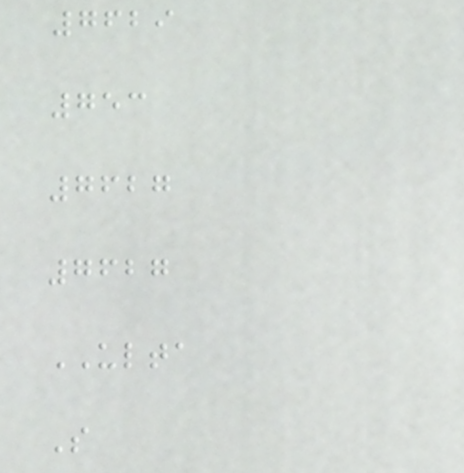7629
753
7627
7627
ULTA
S
